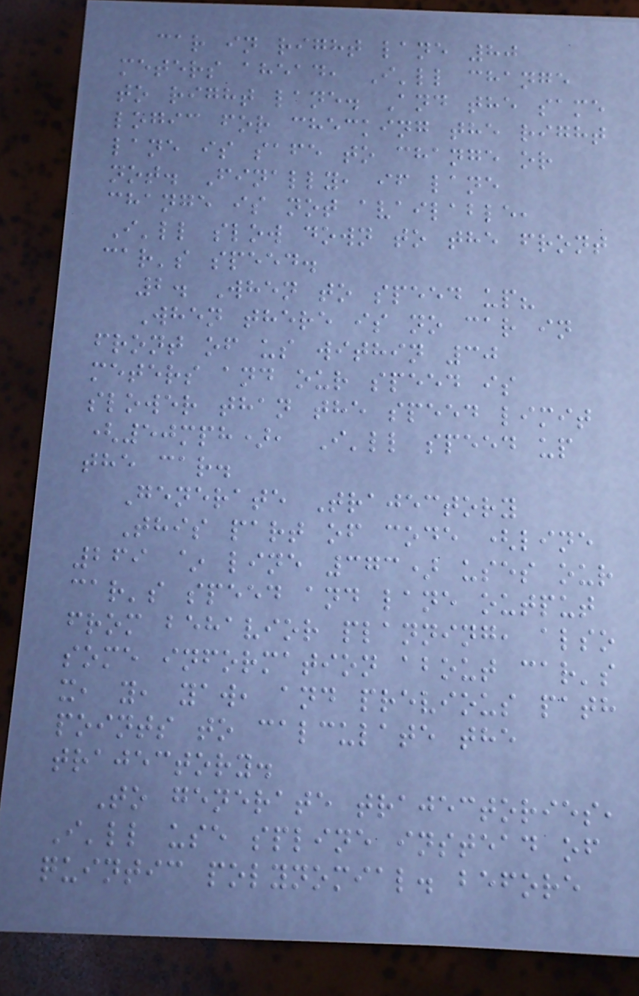car in right lane 80
meters ahead, I'll change
to right lane. And the same
logic for checking the right
lane is safe to change or
not. Finally, if lane
change is not available,
I'll slow down to the front
car's speed.
2. When to speed up?
When there is no car in
front of us within 30
meters and our speed is
slower than the speed limit
(50mph), I'll speed up
the car.
Generate Trajectory
This part of code (line
269 ~ line 373) uses our
car's speed and lane output
from behavior planning, also
some information about car's
x, y, yaw, and previous path
points to calculate the
trajectory.
To generate trajectories,
I'll use spline instead of
quintic polynomial. before
